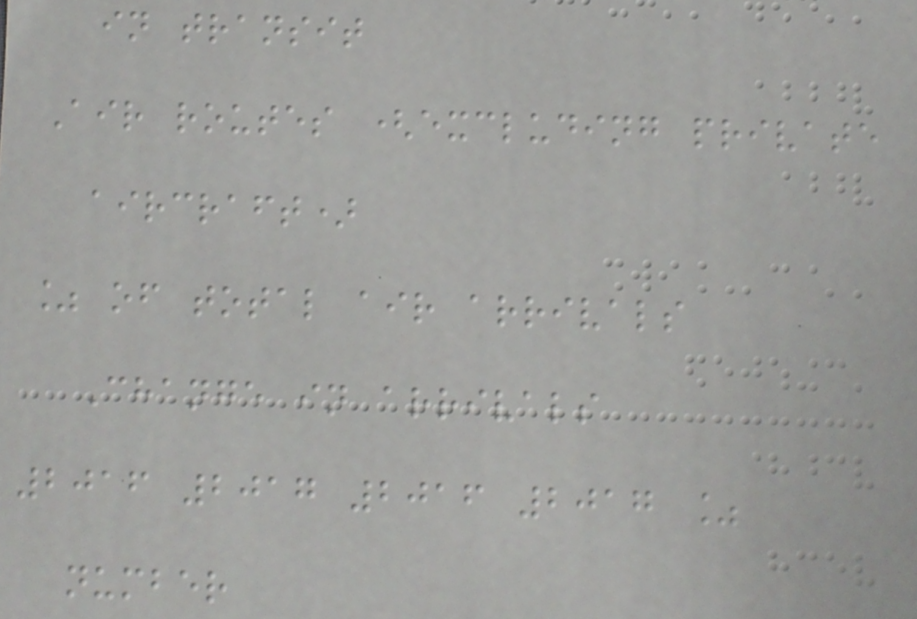in transit
Air routes (excluding private
aircraft)
% of total air arrivals
Change in arrivals
2016 2017 2016 2017 %
number
